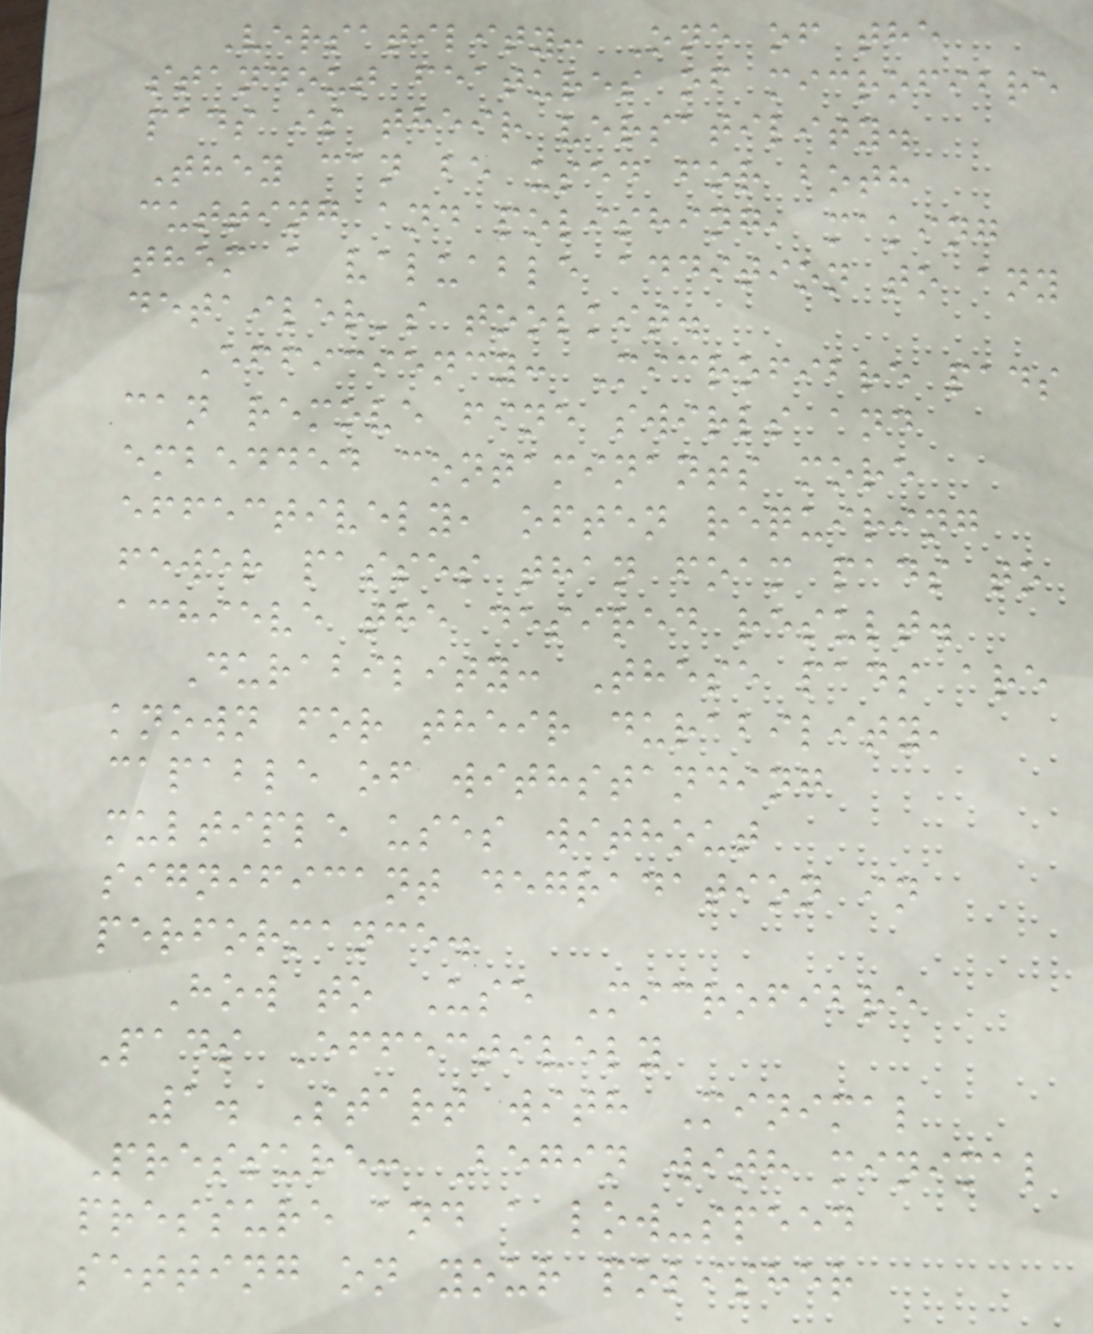Versatility: One of the
standout features of microfibre
pads is their versatility.
They can be used for both
cutting and polishing, making
them a valuable addition to any
detailer's toolkit.
Efficiency: Microfibre pads
can remove fine swirls and
embedded contaminants more
effectively, often requiring
fewer passes than foam pads to
achieve the desired result.
Durability: These pads are
known for their durability,
capable of withstanding
multiple uses without
significant degradation in
performance.
How to Use Microfibre
Pads Effectively
1. Start with Minimal
Pressure: Begin with minimal
pressure and a low-speed
setting on your polisher
